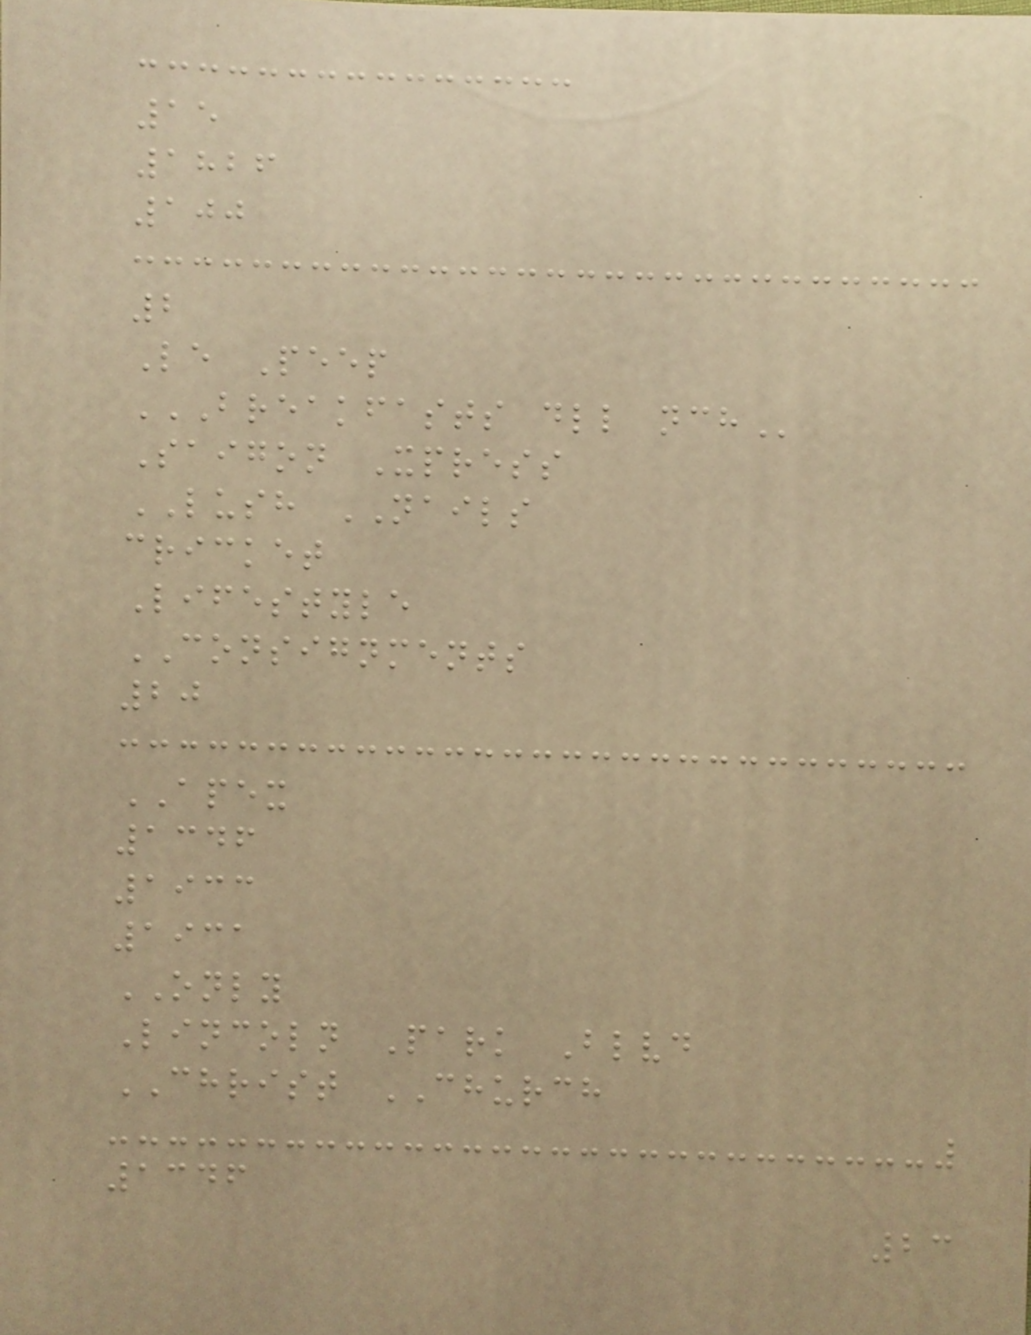15
1826
100
2
Le Peep
BREAKFASTS DLL NCH
Saigon Xpress
LUSH NAILS
cricket
Lifestyle
CONSIGNMENTS
20
APEX
1346
1933
1931
ONLY
Lincoln Park Blvd
CHRIST CHURCH
1346
23
